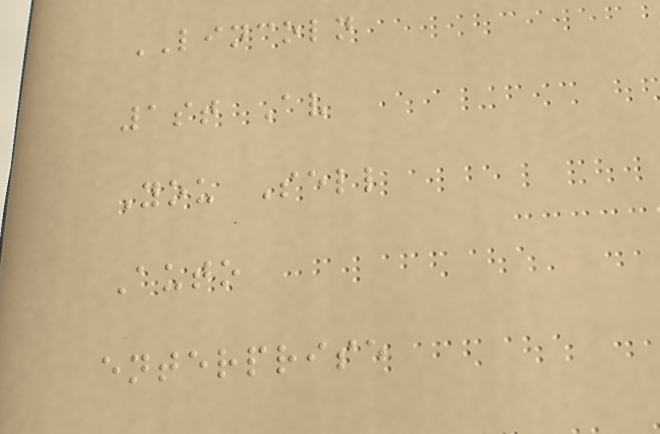LINCOLN
1st Av
You Sell
Auto
enterprise
